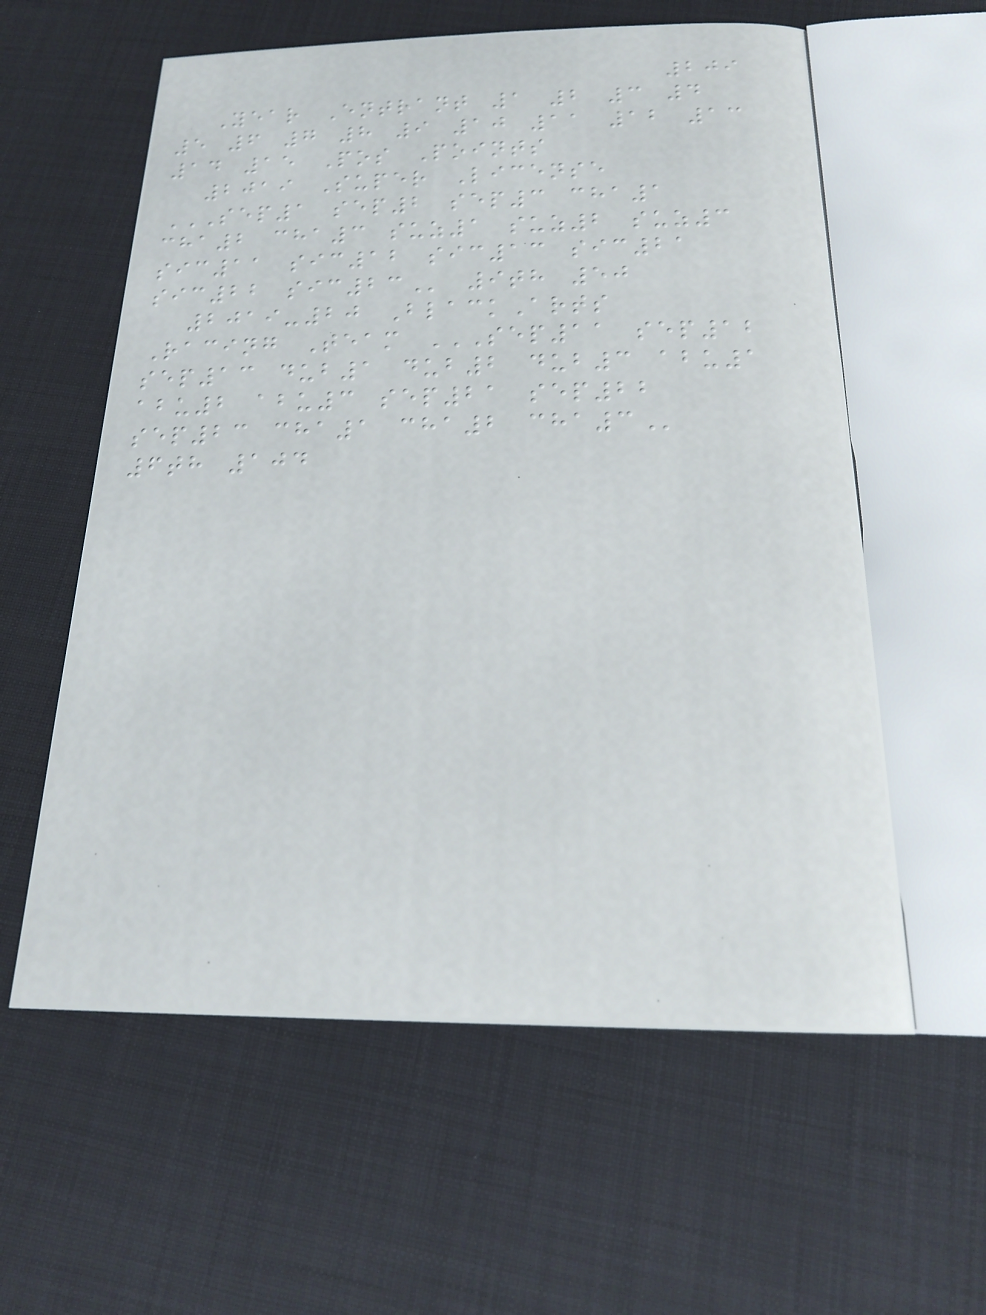209
Year Entrant 1 2 3 4
5 6 7 8 9 10 11 12 13
14 15 Pos Points
2019 Super License
SEP1 SEP2 SEP3 CHA1
CHA2 CHA3 SUZ1 SUZ2 SUZ3
SIC11 SIC12 SIC13 SIC21
SIC22 SIC23 9th 50
2019-20 BlackArts
Racing Team SEP11 SEP12
SEP13 DUB1 DUB2 DUB3 ABU1
ABU2 ABU3 SEP21 SEP22
SEP23 CHA1 CHA2 CHA3
6th 104
